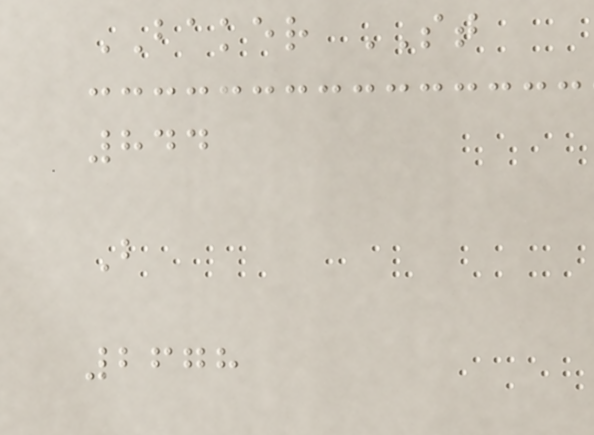BAKER ST
844
B
2678
